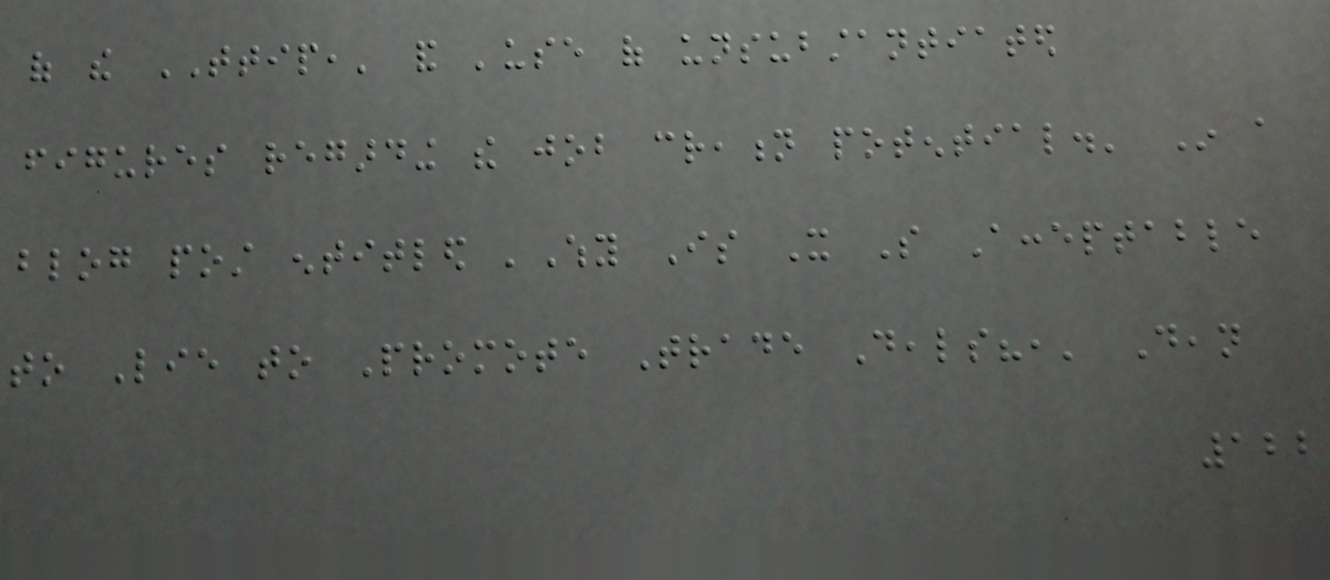of the TTIP,' and 'use of unsubstantiated
figures regarding the job creation potential.' In a
blog post entitled 'Why Is It So Acceptable
to Lie to Promote Trade Deals?,' Dean
122
